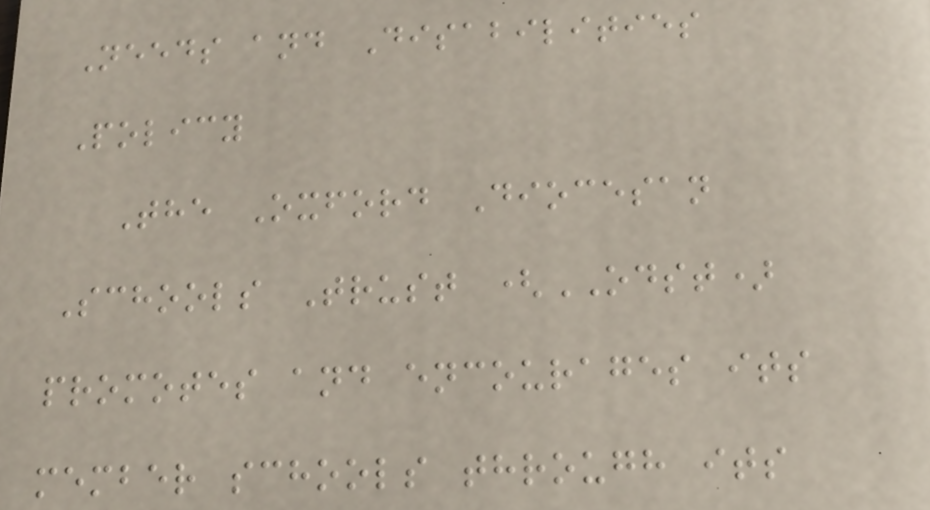Needs and Disabilities
Policy
The Oxford Diocesan
Schools Trust (ODST)
promotes and encourages its
member schools through its
